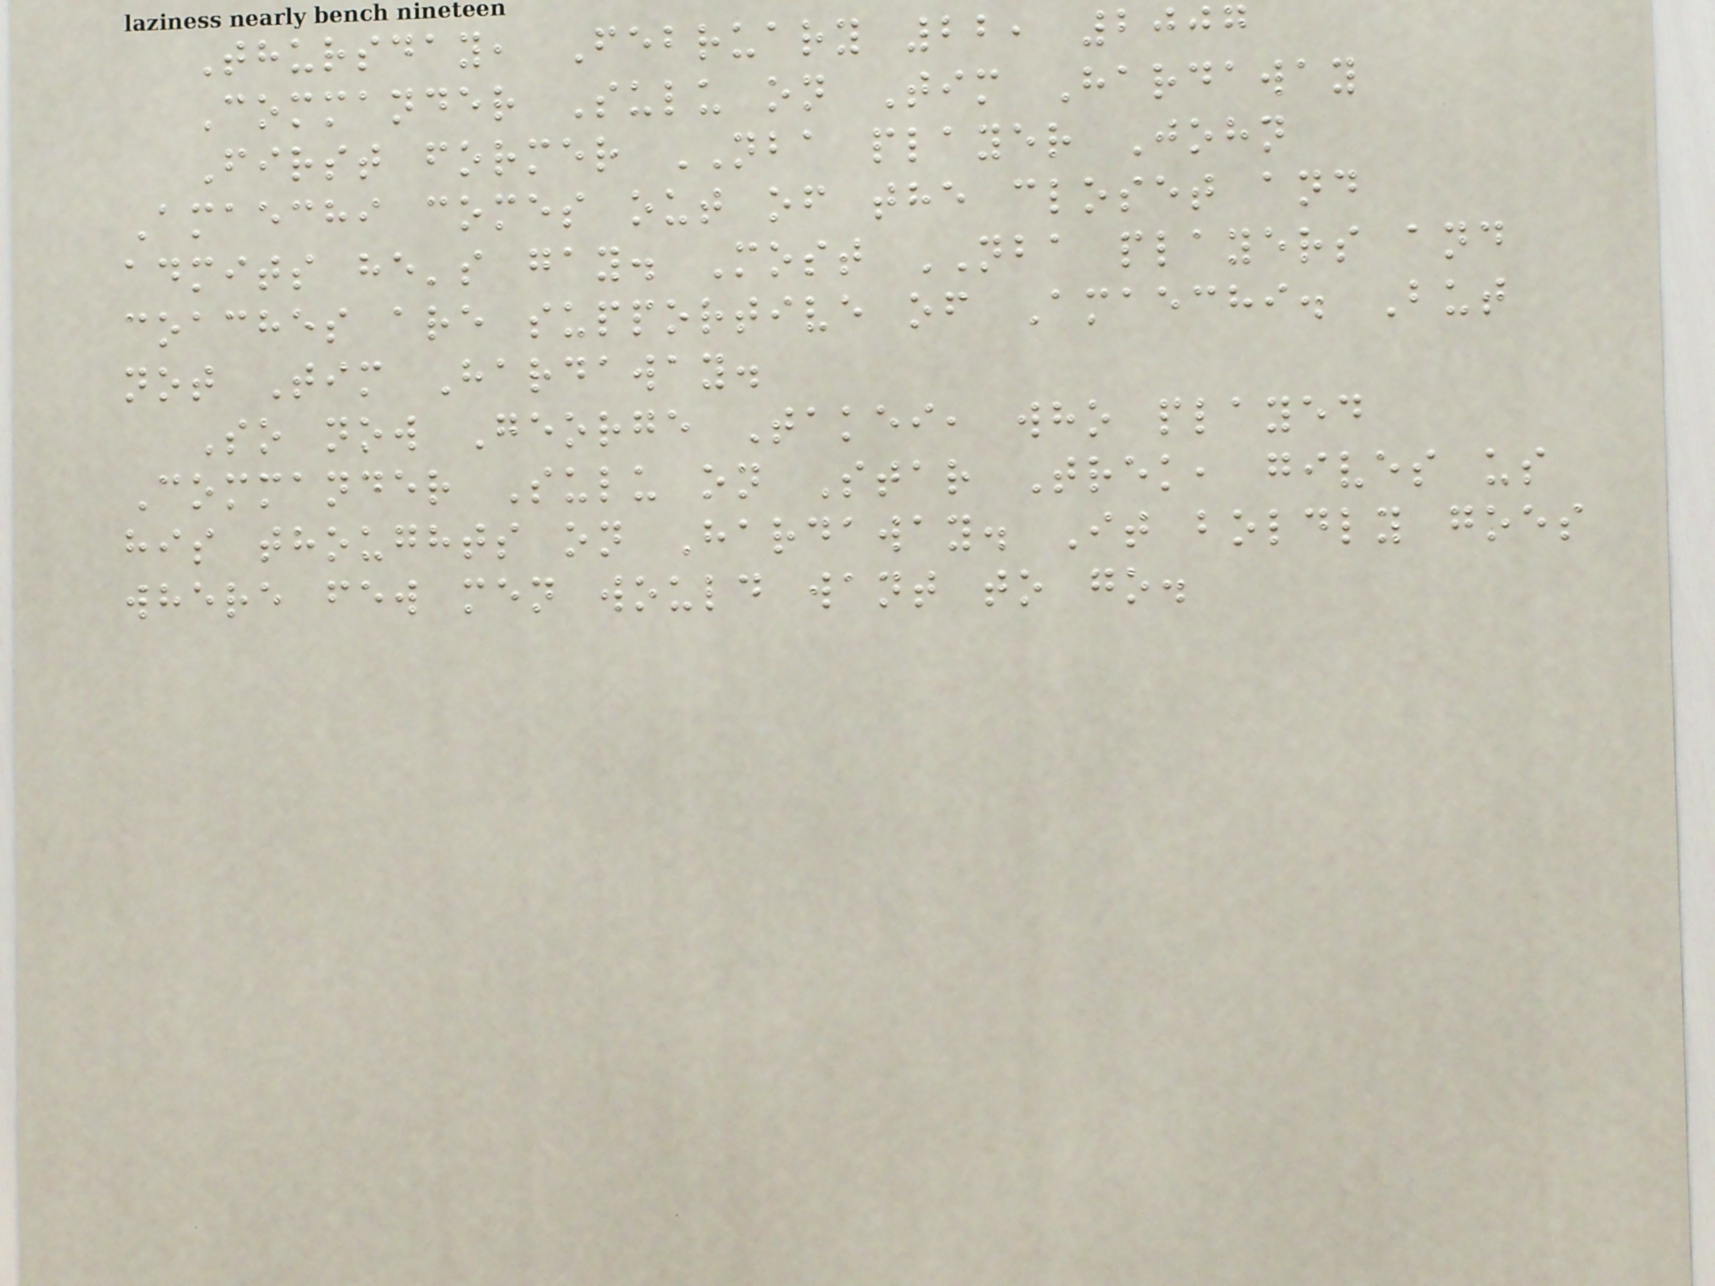Thursday, February 22, 2007
Commander Sulu on Tim Hardaway
First former NBA player John
Amaechi comes out of the closet and
admits he's gay. Most NBA players and
coaches are supportive of Amaechi. But
not Tim Hardaway.
So now George Takei, who played
Commander Sulu on Star Trek, gives us
his thoughts on Hardaway. It boldly goes
where few men would want to go.
